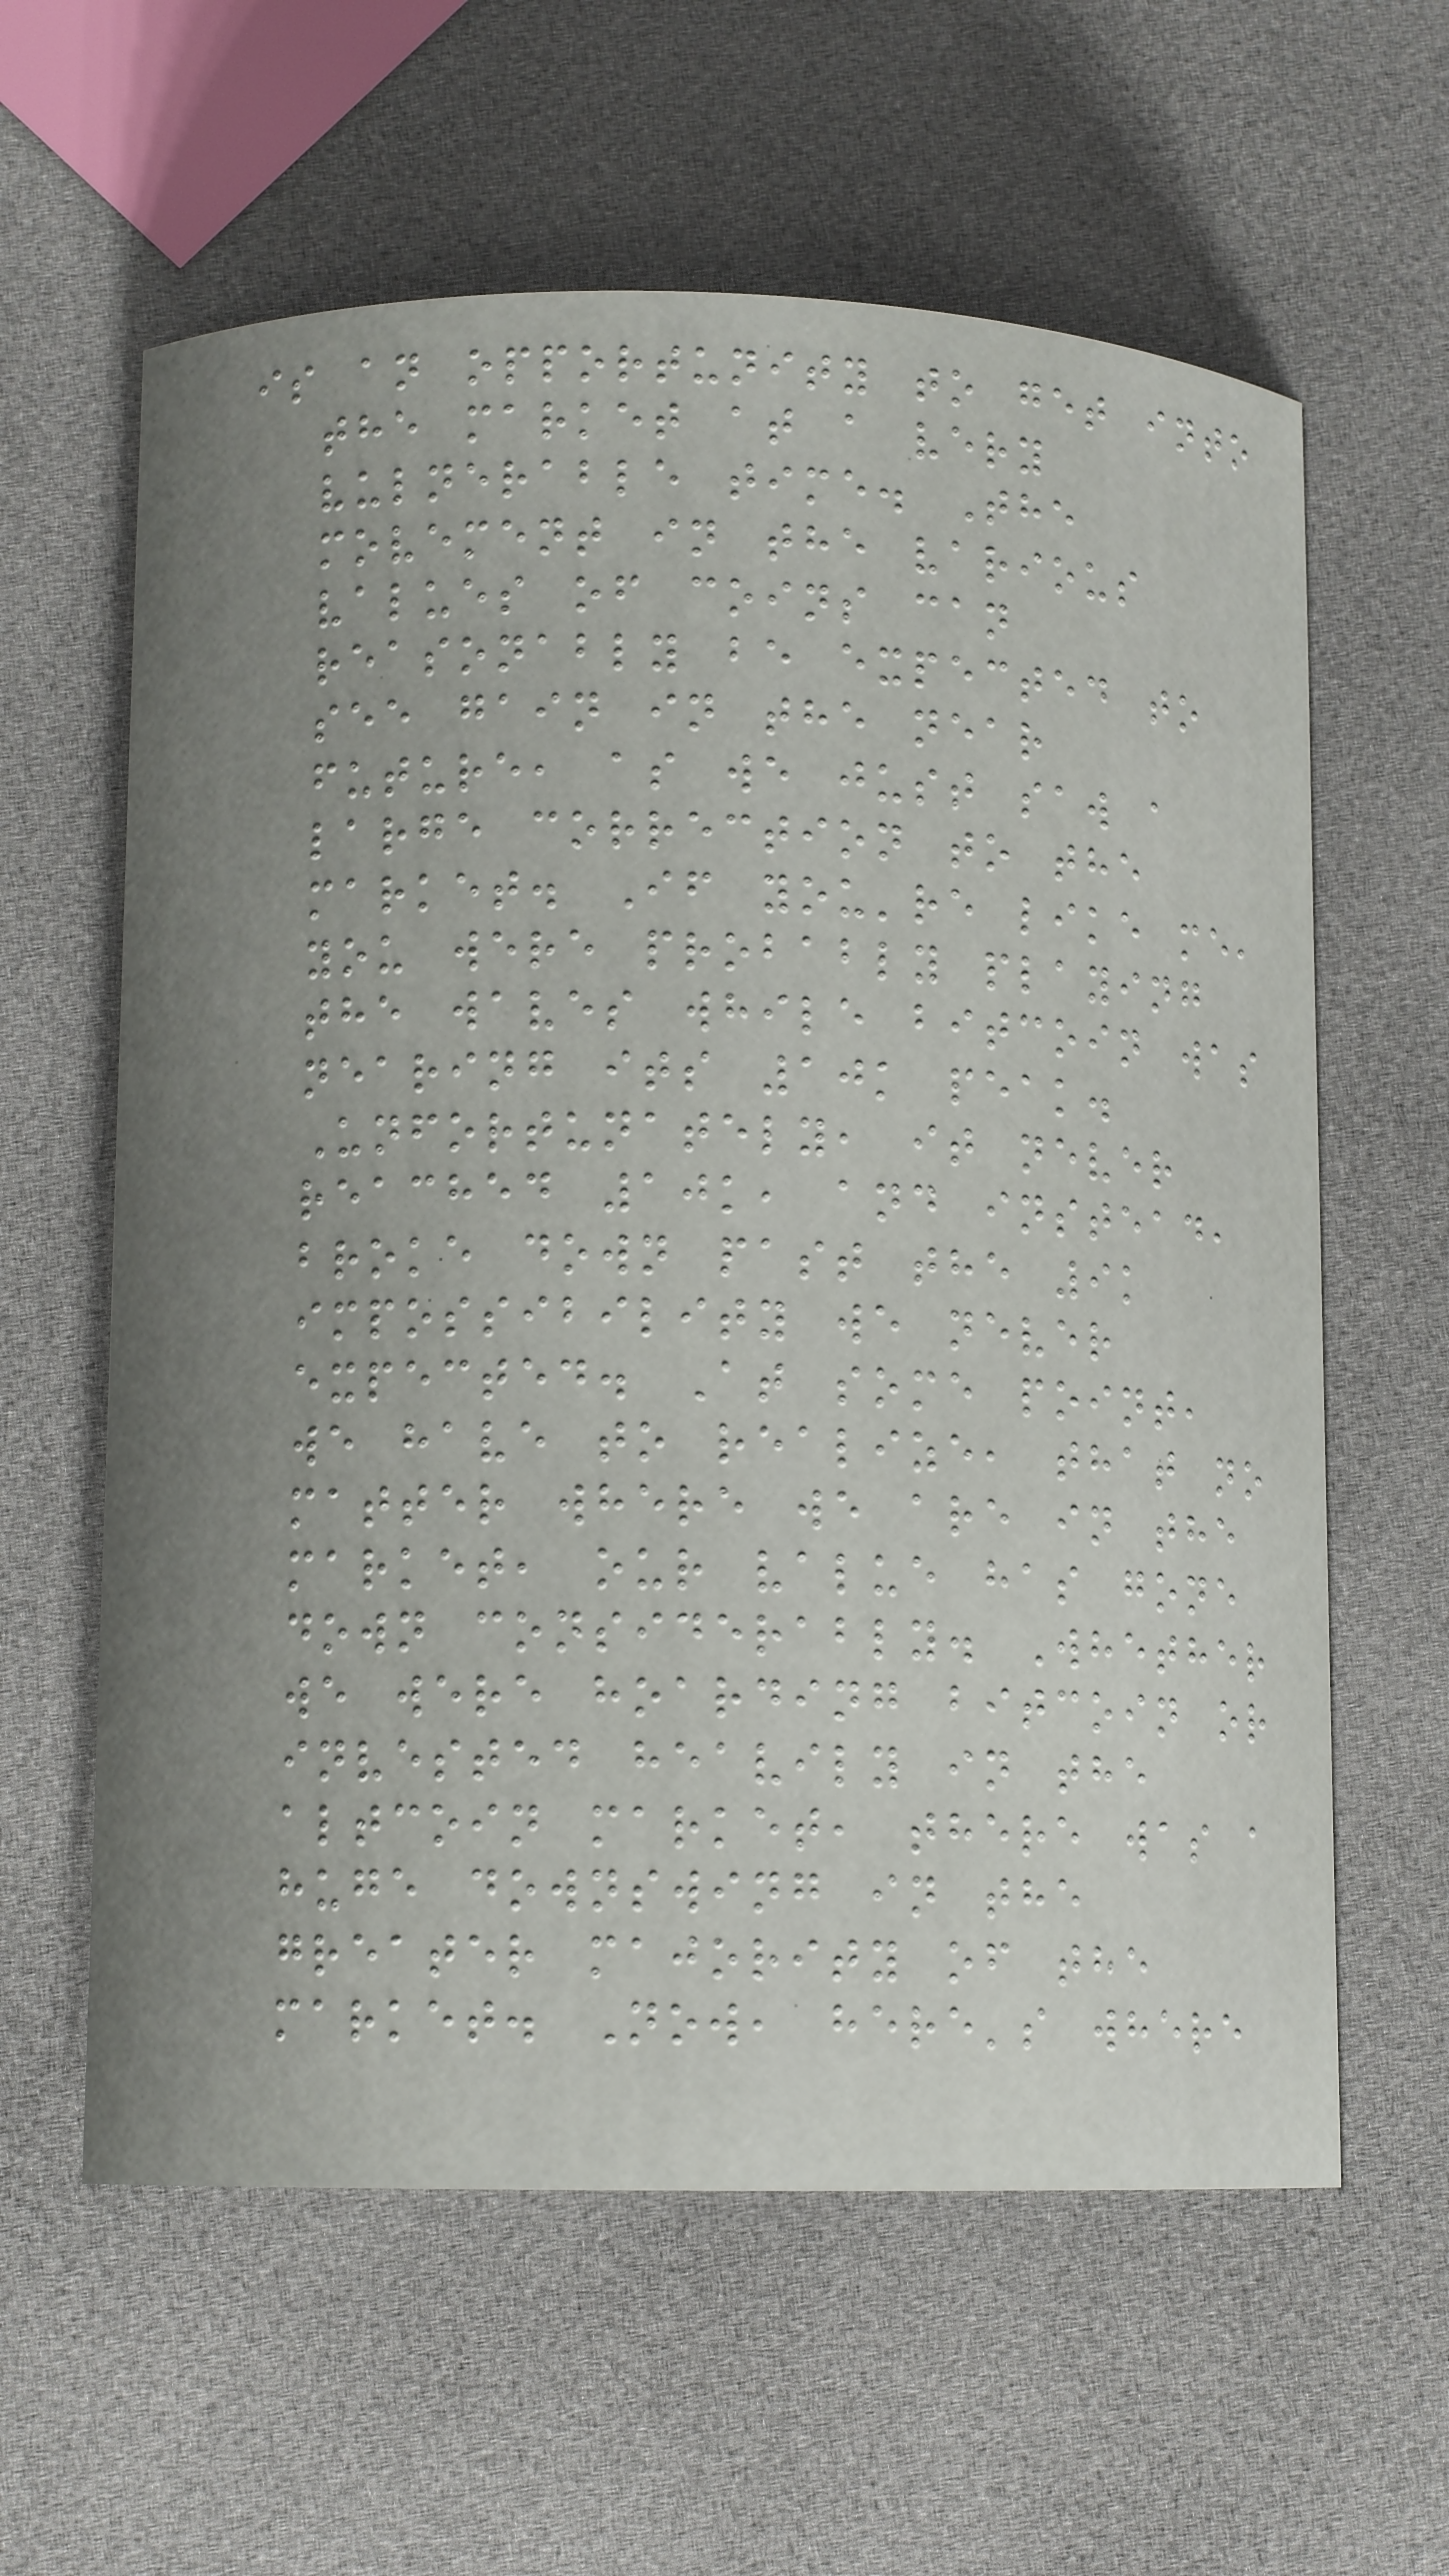is an opportunity to get into
the market at a very
vulnerable time. The
movement in the various
values of coins can
reasonably be expected to
see gain in the near
future, as we just saw a
large correction to the
market. If you're like me,
you were probably playing
the waves while bitcoin was
nearing its 10k peak.
Unfortunately, it never
reached 10k, and instead,
broke down past the 9k
impossibility we never
expected. At some point,
we have to realize, that no
matter where we are in the
market, our value has gone
down considerably. Whether
we were hoarding bitcoin or
invested heavily in the
altcoin market, there was a
huge downswing in the
greater majority of the
market. Now, here's where
